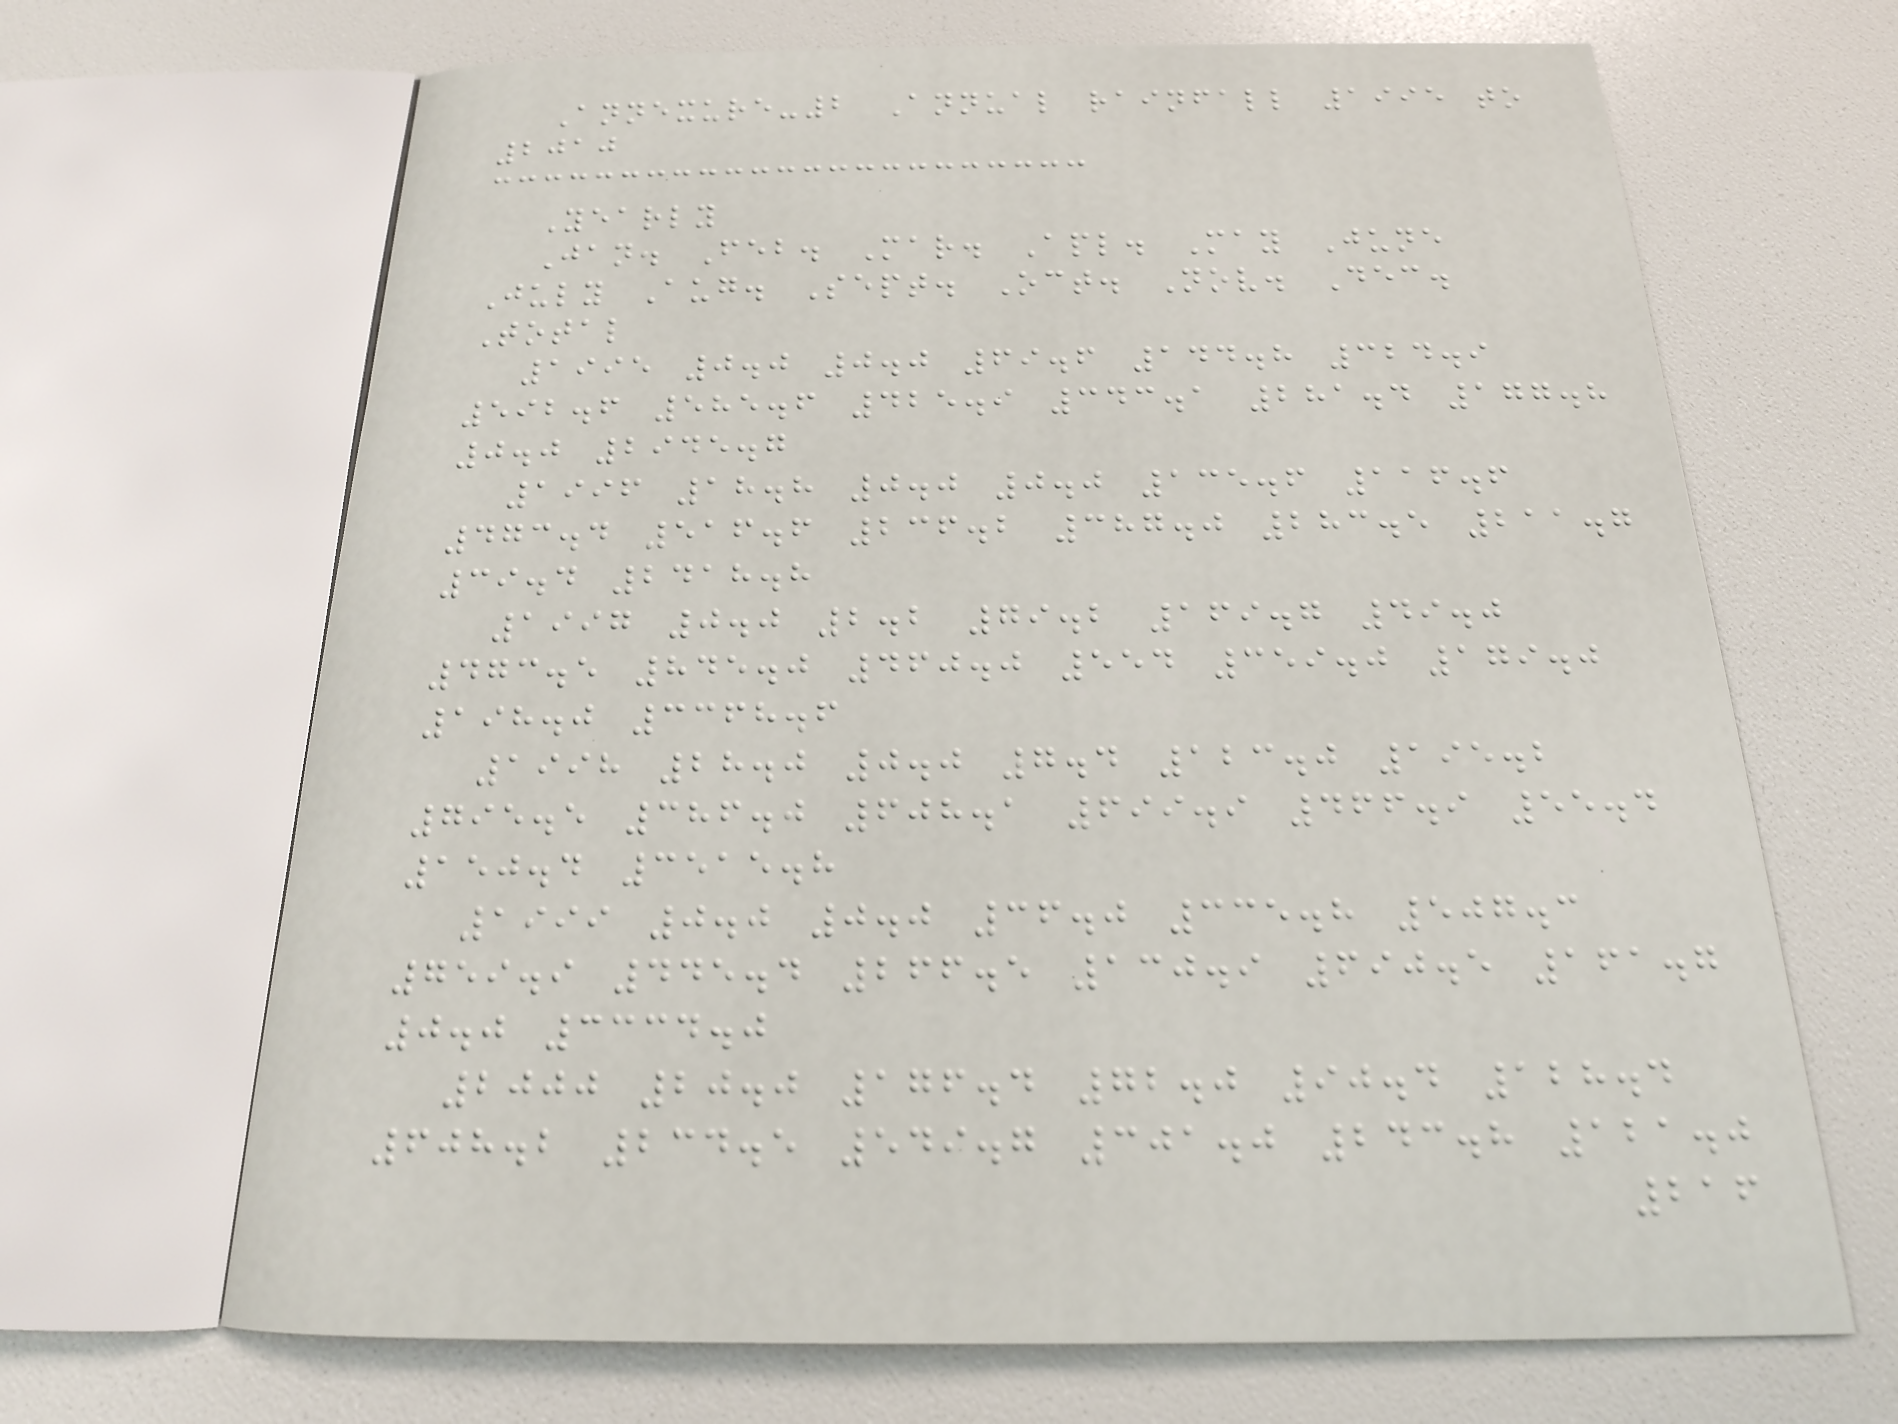Annexure-2 Annual rainfall 1995 to
2010
Yearly
Jan. Feb. Mar. Apl. May June
July Aug. Sept. Oct. Nov. Dec.
Total
1995 0.0 0.0 69.6 144.8 324.9
592.6 585.6 425.9 343.1 281.4 177.8
0.0 2945.7
1996 18.8 0.0 0.0 135.6 116.6
473.4 516.6 236.2 387.0 283.5 211.7
39.4 2418.8
1997 0.0 2.2 79.2 169.7 49.0
473.5 845.0 460.0 554 359.0 179.0
198.0 3368.6
1998 28.0 0.0 7.4 123.0 195.2
795.5 386.0 608.1 699.9 466.9 55.4
150.4 3515.8
1999 0.0 0.0 36.0 335.8 507.3
759.9 445.4 266.5 130.9 690.5 161.7
0.0 3334.0
2000 20.0 176.4 72.0 90.4 128.4
608.2 234.5 549.7 301.0 243.8 121.0
216
